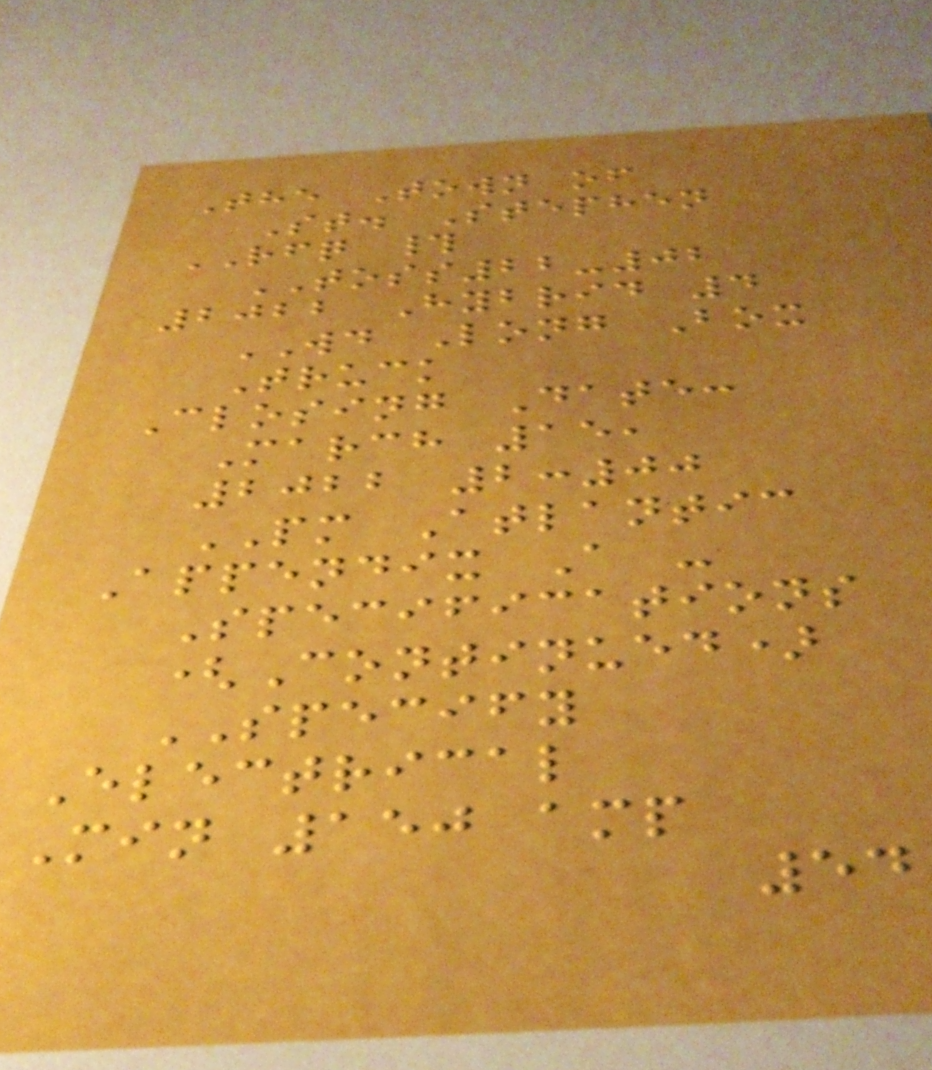The Town of
St. Stephen
RFQ #
TOSS22-02
2022 Hybrid 4
WD Long Box
Truck
Closing Date:
March 15,
2022 2:00
PM Atlantic
Appendix A -
Specifications
(Continued)
SPECIFY
Electrical
Min 150 amp
54
